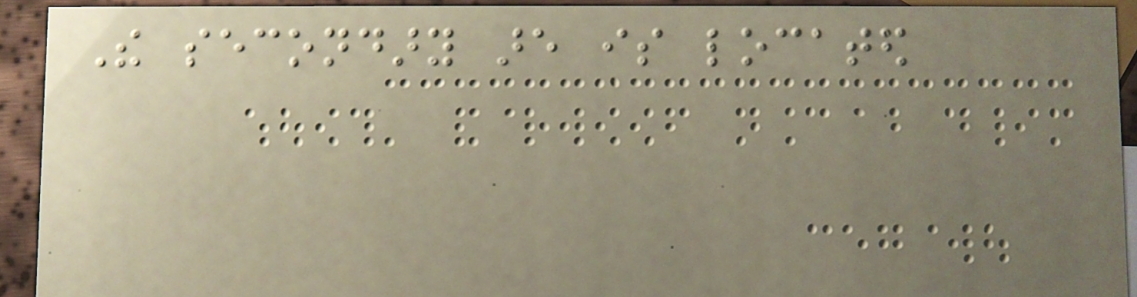The secondary are is located
